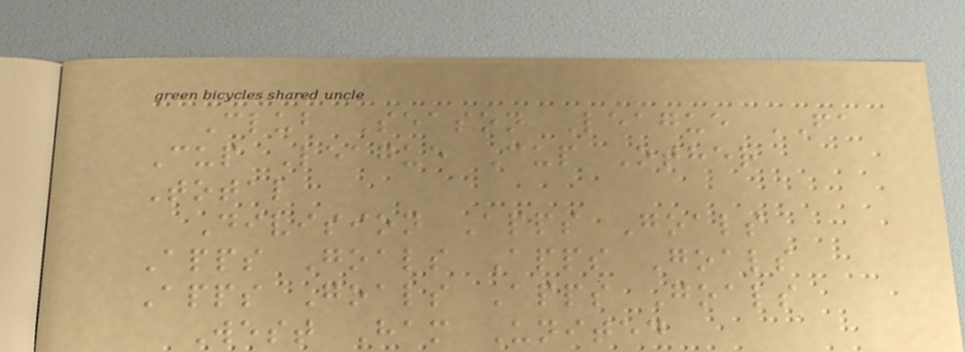Club Season League FA
Cup League Cup Other
Total
Division Apps Goals
Apps Goals Apps Goals
Apps Goals Apps Goals
West Ham United
